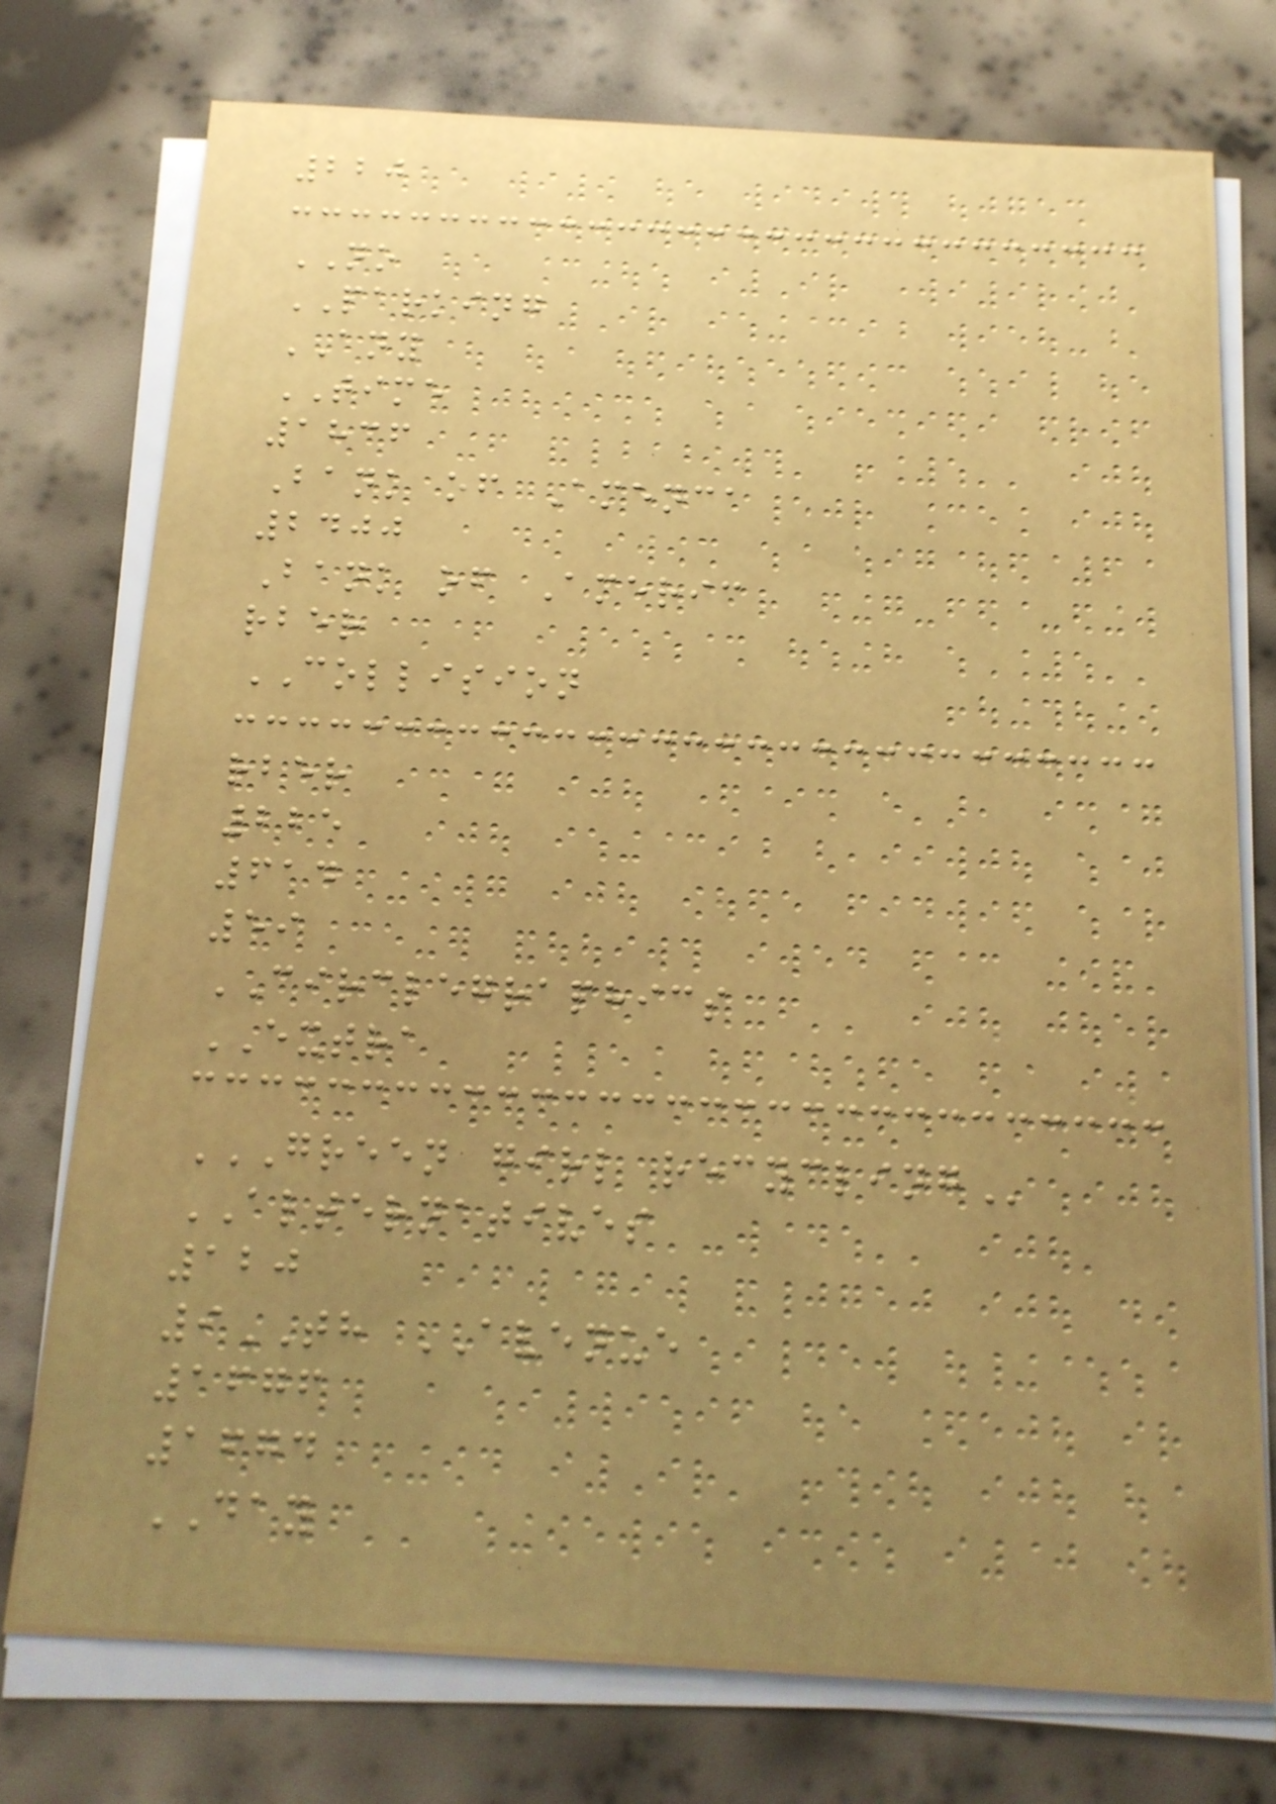220
NO
PARKING
ANY
TIME
1836
Bank of Amenca
2400
Bank of Americ
rber
COLLISION
rber
225
614
59
CIRCLEGRAPHICS
EXTRA
GREEN GIRL RECYCLING
ALTERNATIVES
120
9TH AVENUE
1676
1674
DAY
